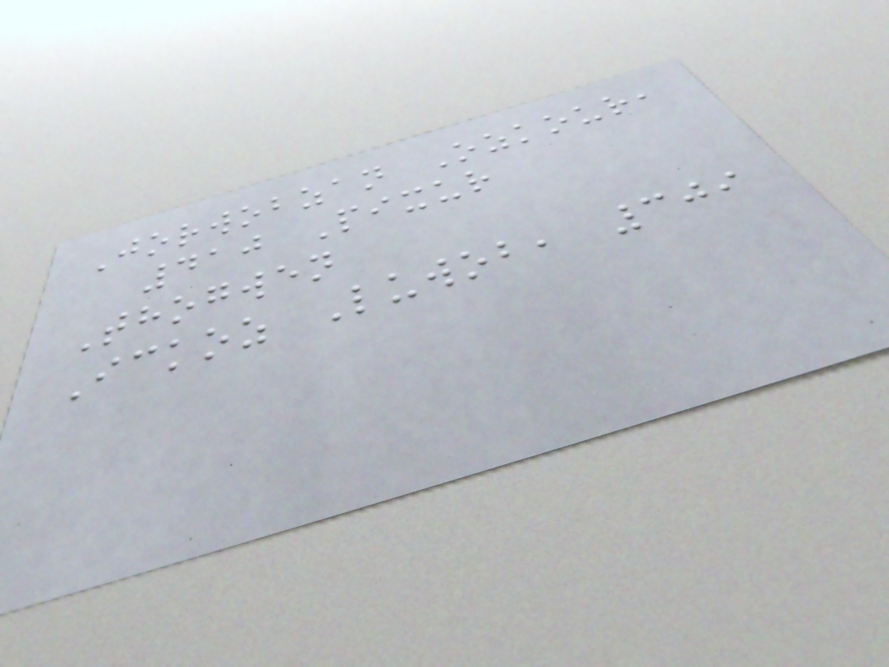Jorwobzan Ozkour,
410 Pixur
Thogwen
Ickoz Luwob, 309
